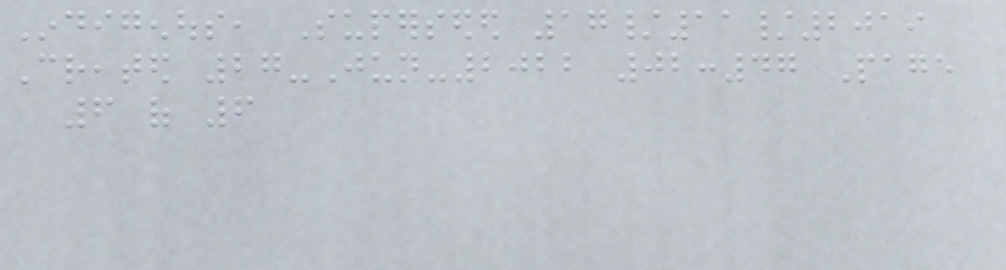Indigenous, Superseded 17/11/2019
Created 27-Jun-2022 02:47 Page
6 of 6
